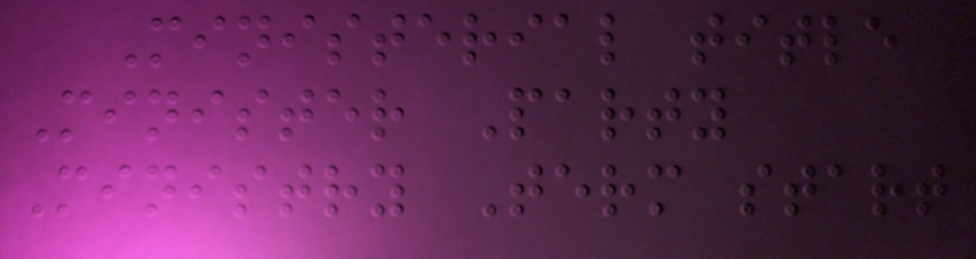Ministerial title
Minister Party
Ministry Term start
